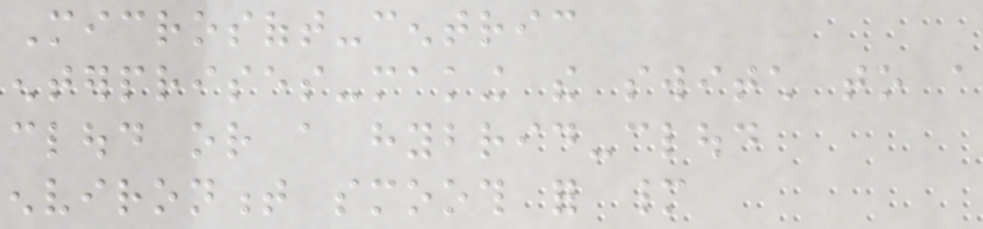Microsoft-centric
enterprises-making the switch to a
cloud or a hybrid-cloud
environment smooth for many
